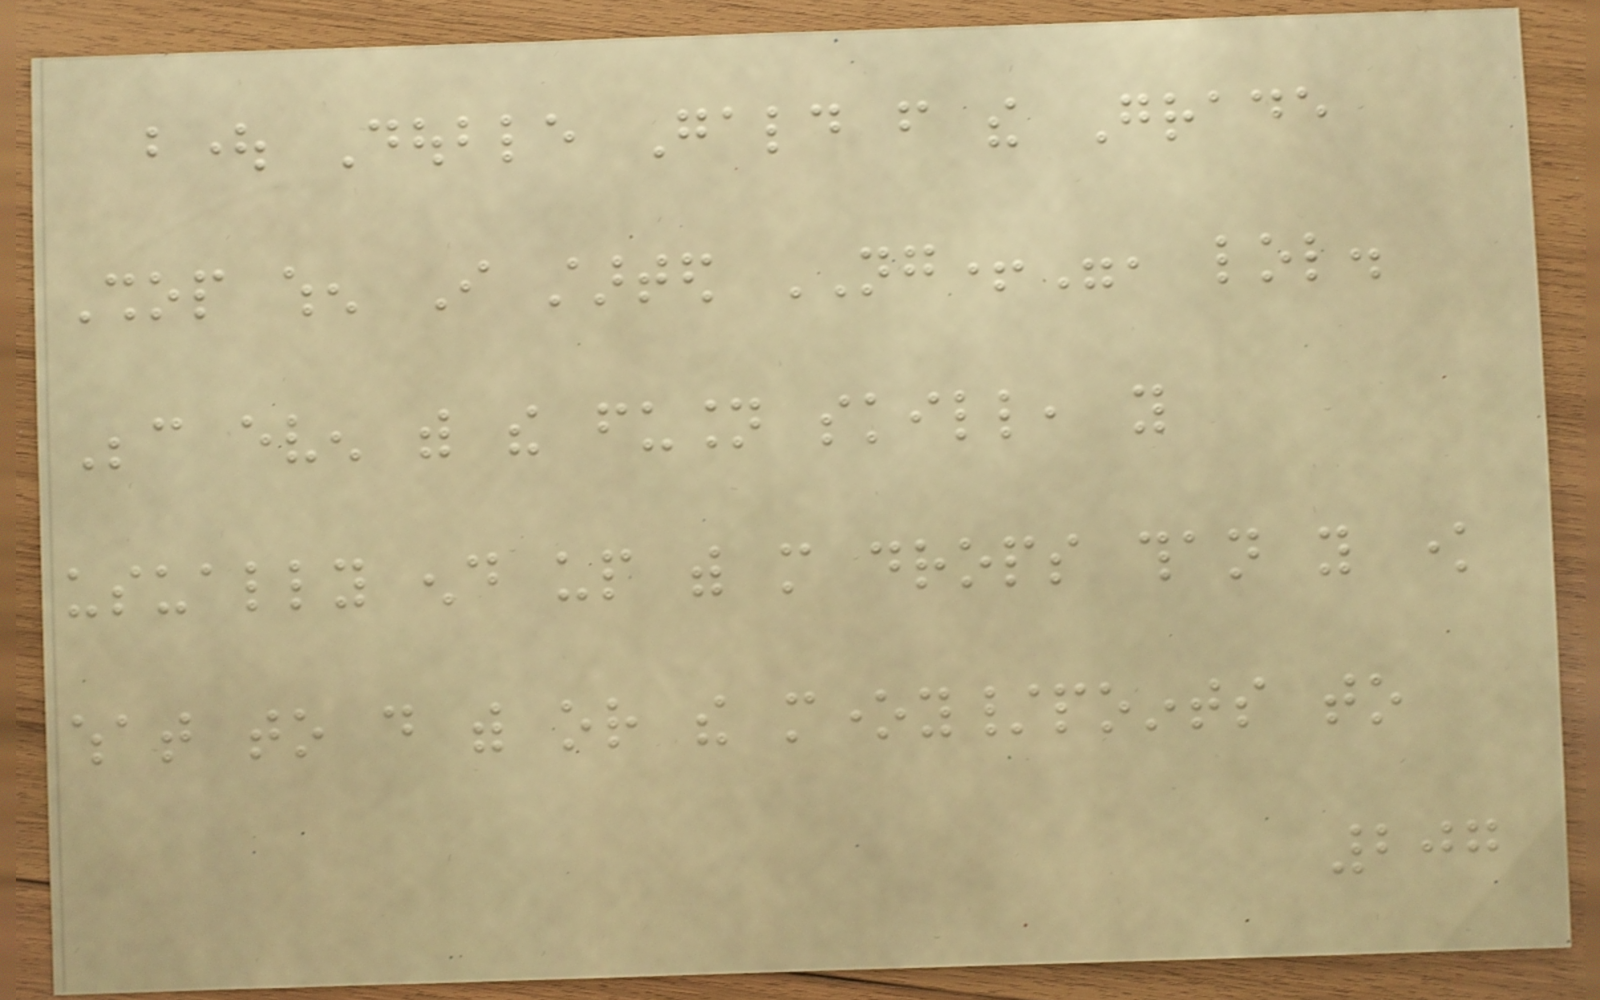bought Double Gald from the Grade
Shop when I started NG+", lol.
Because even with the fusion skill, you
usually end up with more drops than you know
what to do with or the money/points to
207
